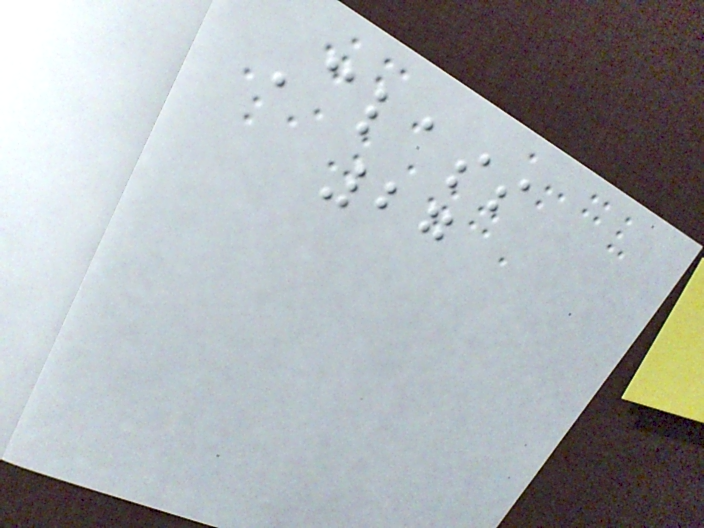Class
27
